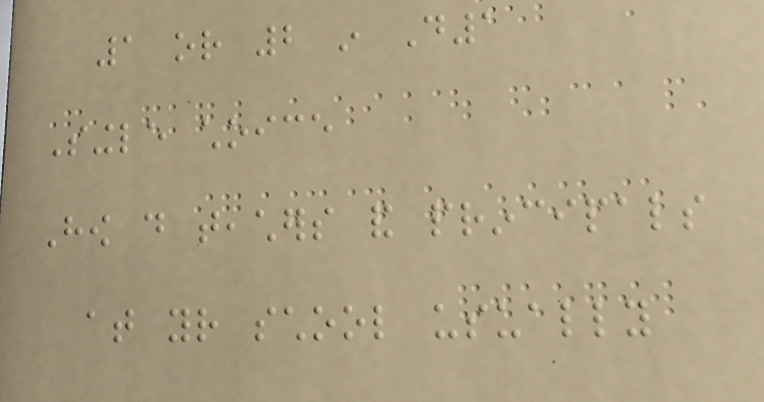1 or 2 in D1
Single choice
How do teachers and principals
at your school usually
